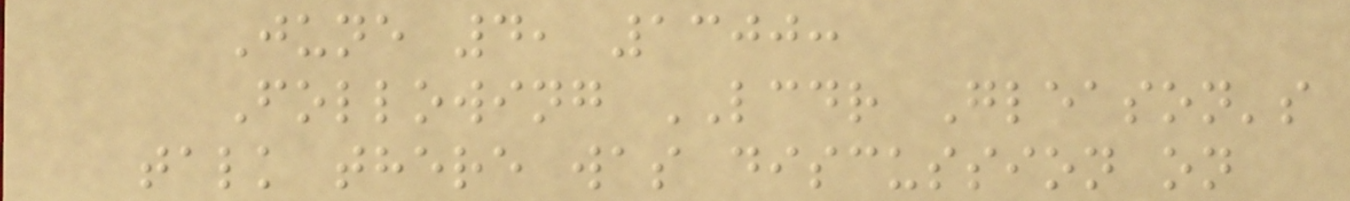June 4, 1300:
Following LCDR Gleason's
talk there was discussion on
